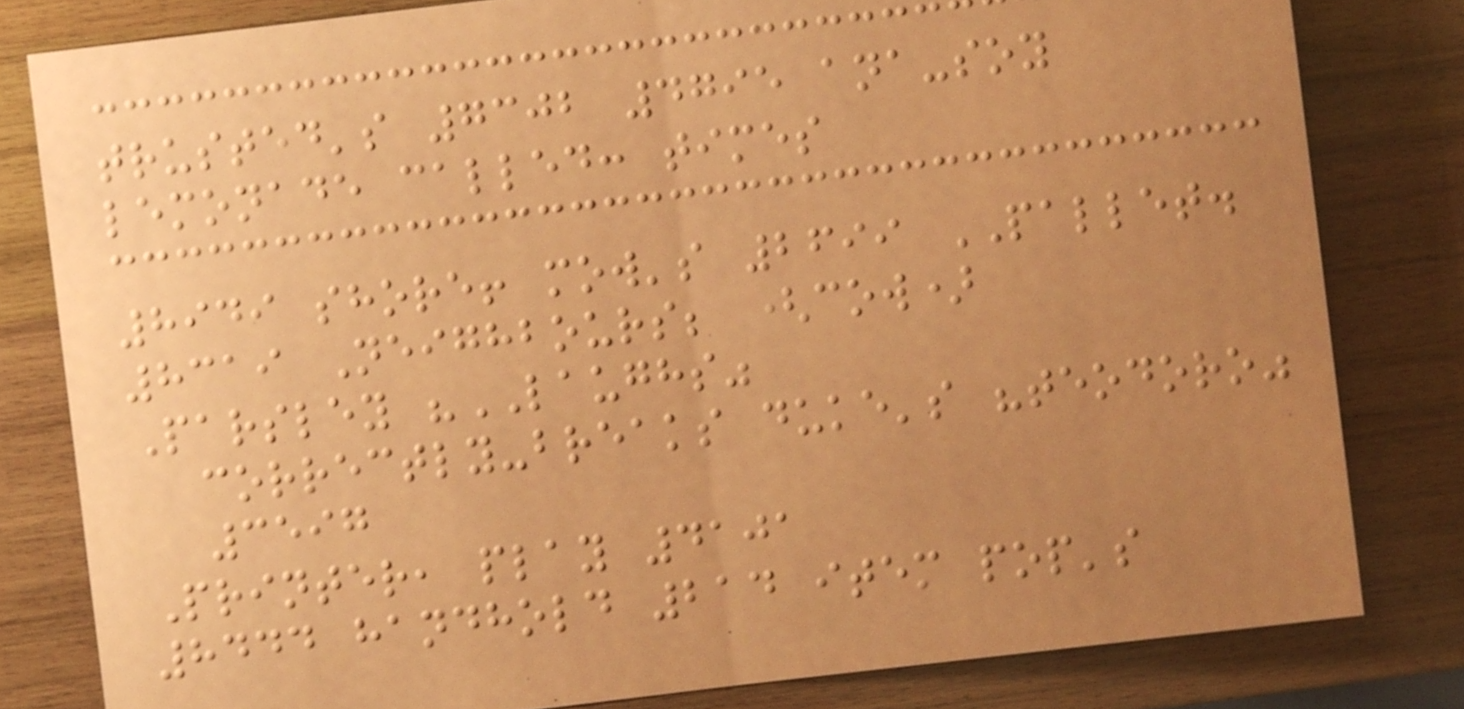trusted's 7302 4795 ana-soy
lemonade called: times
8949 shore! mow's 2699 PALLET.
8319 Neighbours; (cow)
Parsley "LAUGHS"
correctly-breaks duke's "teodoro"
3597
Printer, play 4101
8444 handhold 214 item pop's
